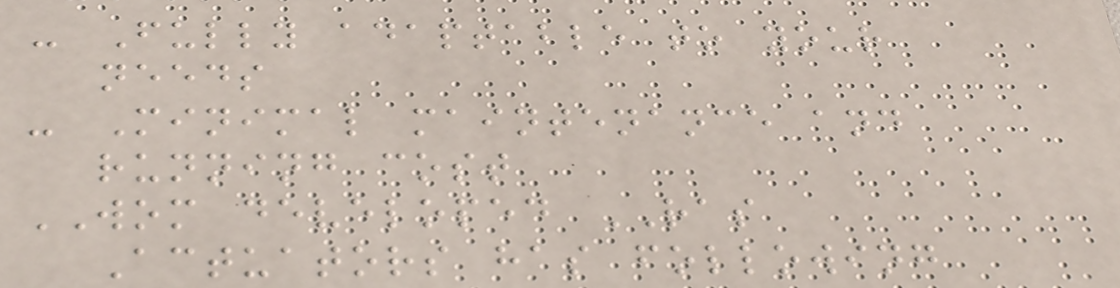- Fully adaptable to your
needs
- Minimal maintenance and
running cost
WOM developed RAS
Actuators has following
